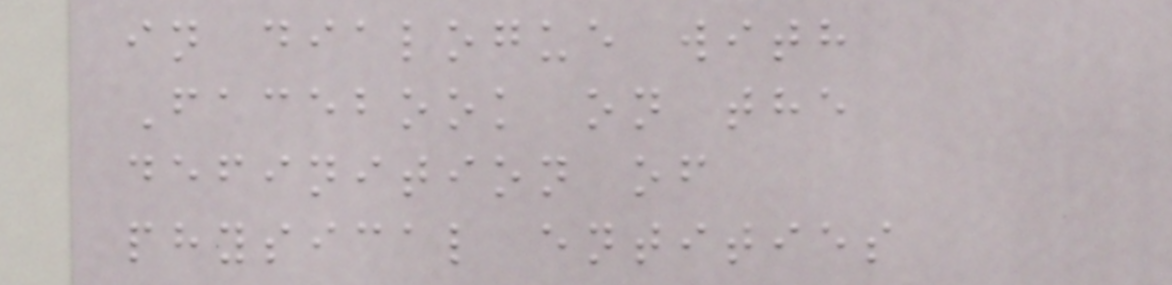in dialogue with
Facebook on the
definition of
physical entities
